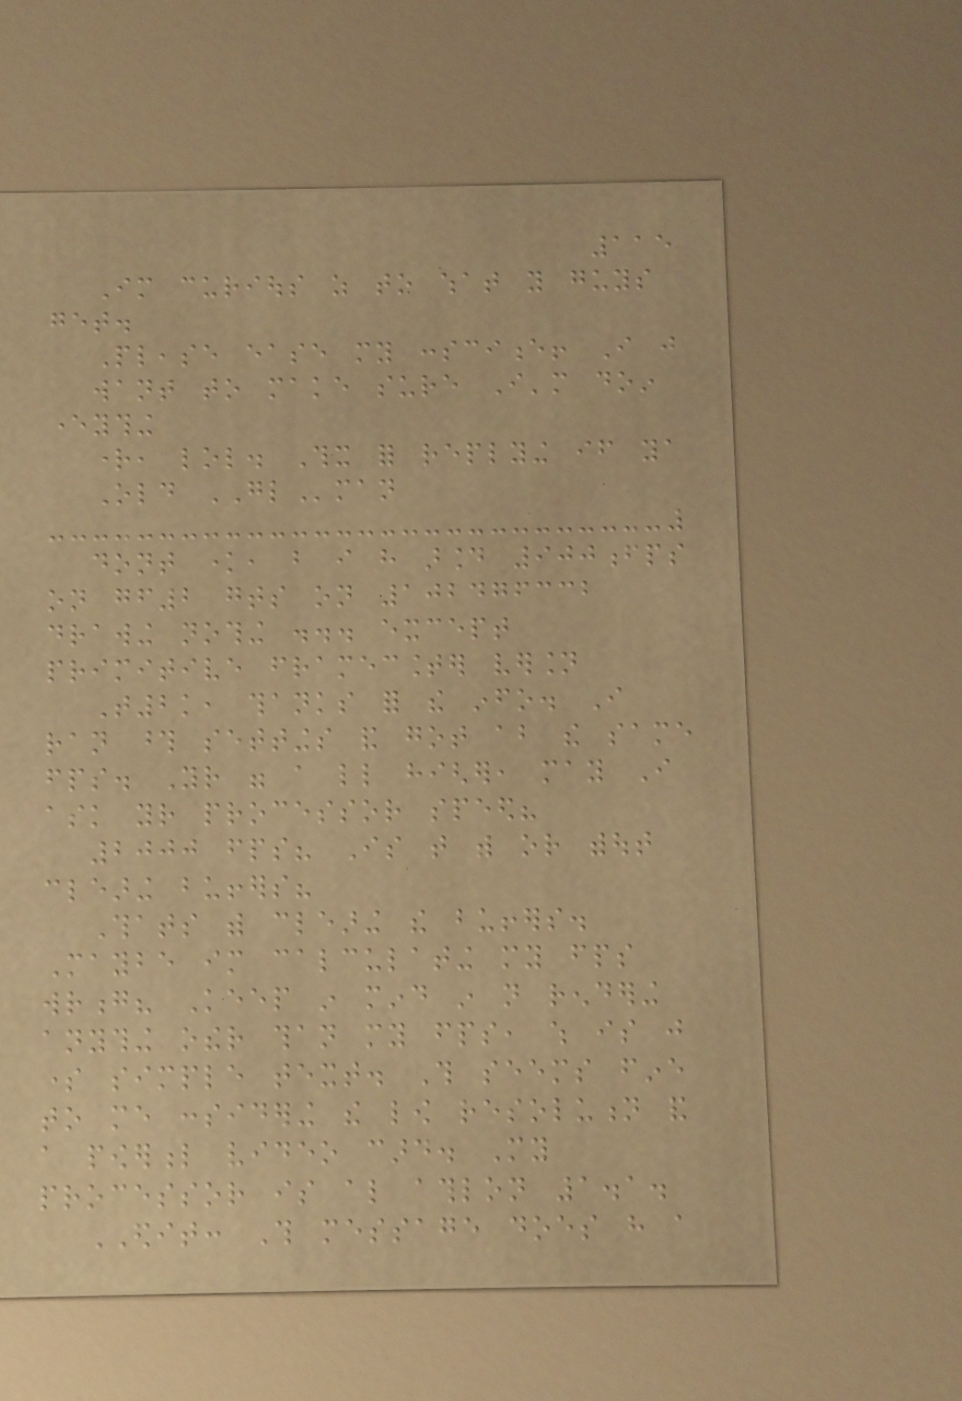115
Im curious as to what you guys
get.
Please ease my conscience! I just
want to make sure I'm doin
everything
right, lol. Thx for replying if ya
Old GLman
dont know, but i have around 900fps
on gf2 gts on 102476332
drawing nothing ... except
primitive framecounter version
T2k, thanks for the info. I
ran those settings and got about the same
fps. Your were a little higher, may I
ask your processor speed?
2000 fps? Is that with or without
clearing buffers?
Thats with clearing the buffers.
Maybe im calculating my fps
wrong? Keep in mind in not rendering
anything other than my fps, which is just
some simple text. This seems fine
to me considering the low resolution and
a powerful video card. My
processor is also athlon 1.1.
EDIT: This message does have a
